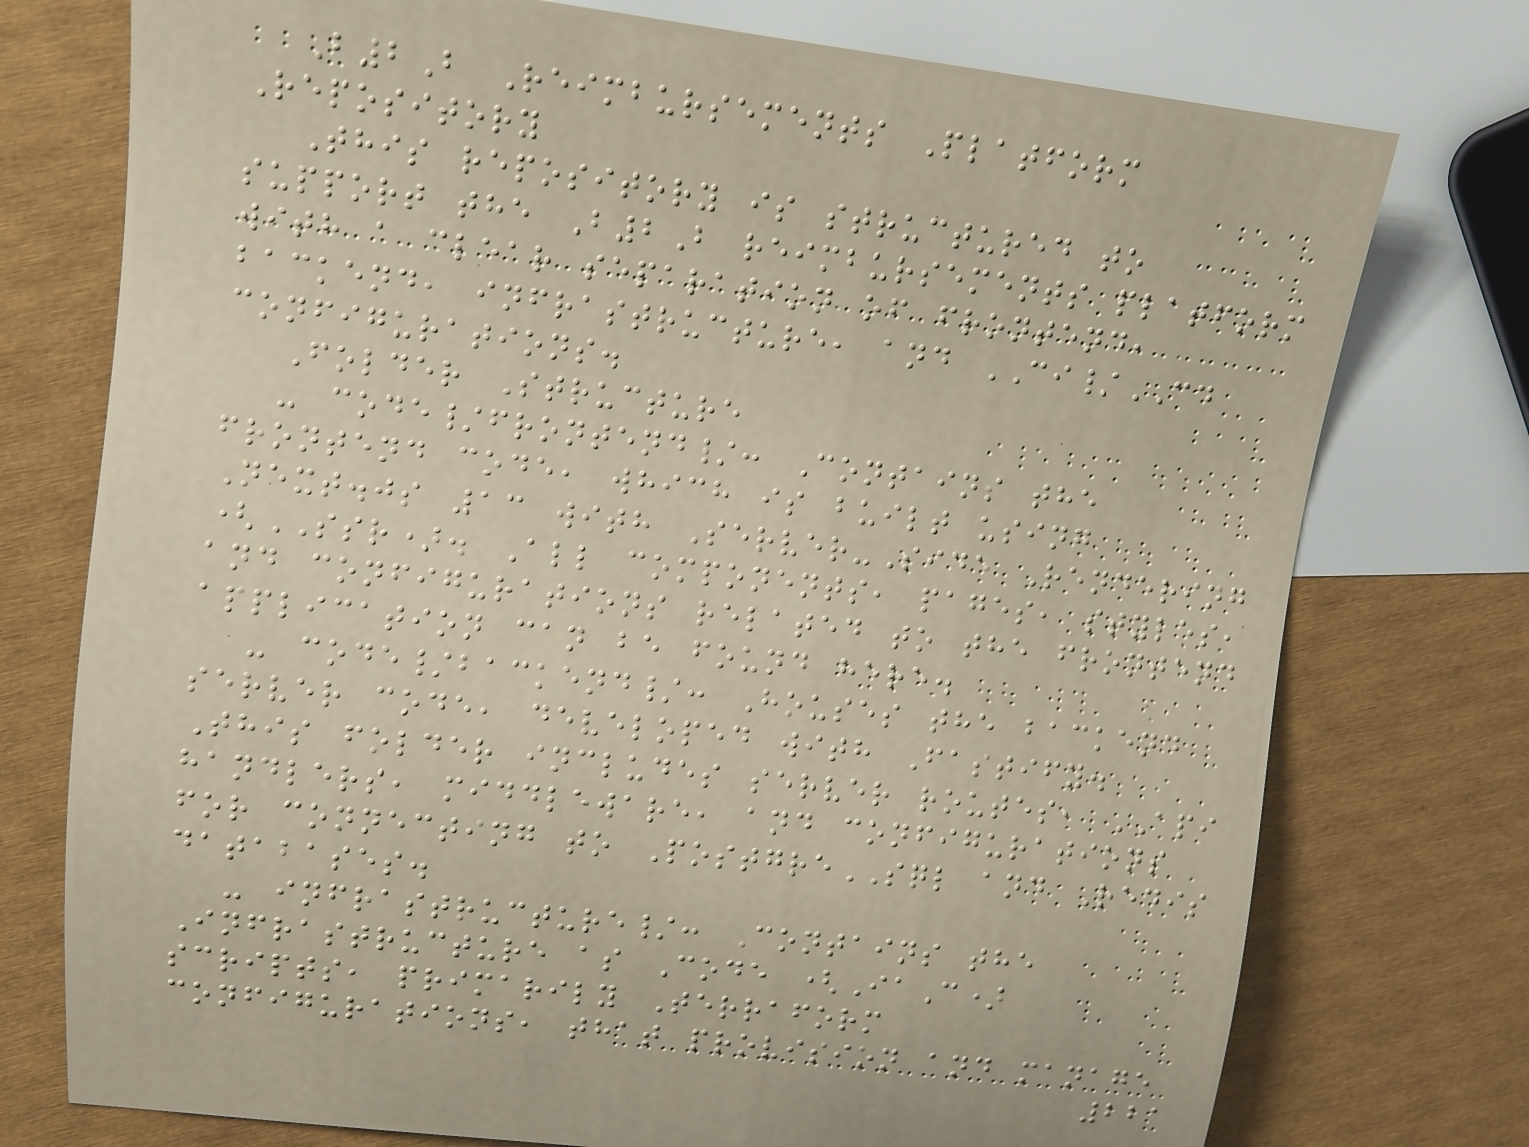B2B Reimbursements Platform
Repository
This repository is structured to
support the B2B reimbursements platform
with a clear separation of frontend,
backend, infrastructure, and CI/CD
configurations.
Folder Structure
- code/frontend/: Contains the
frontend code, which is built using
Next.js 13 with Server-Side Rendering
(SSR). All components, pages, styles,
and configurations related to the frontend
application can be found here.
- code/backend/: Houses the backend
server code, developed with Fastify.
This folder includes server routes, API
handlers, middleware, and configurations
for connecting to PostgreSQL and Redis
databases.
- infrastructure/: Contains the
Infrastructure as Code (IaC)
scripts, primarily Terraform
configurations, that provision and manage
221
